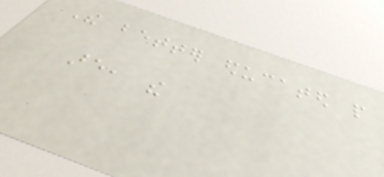The better educated people
are, the
